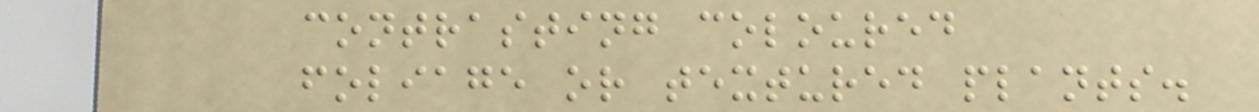contrasting coloured
foliage or textured plants.
